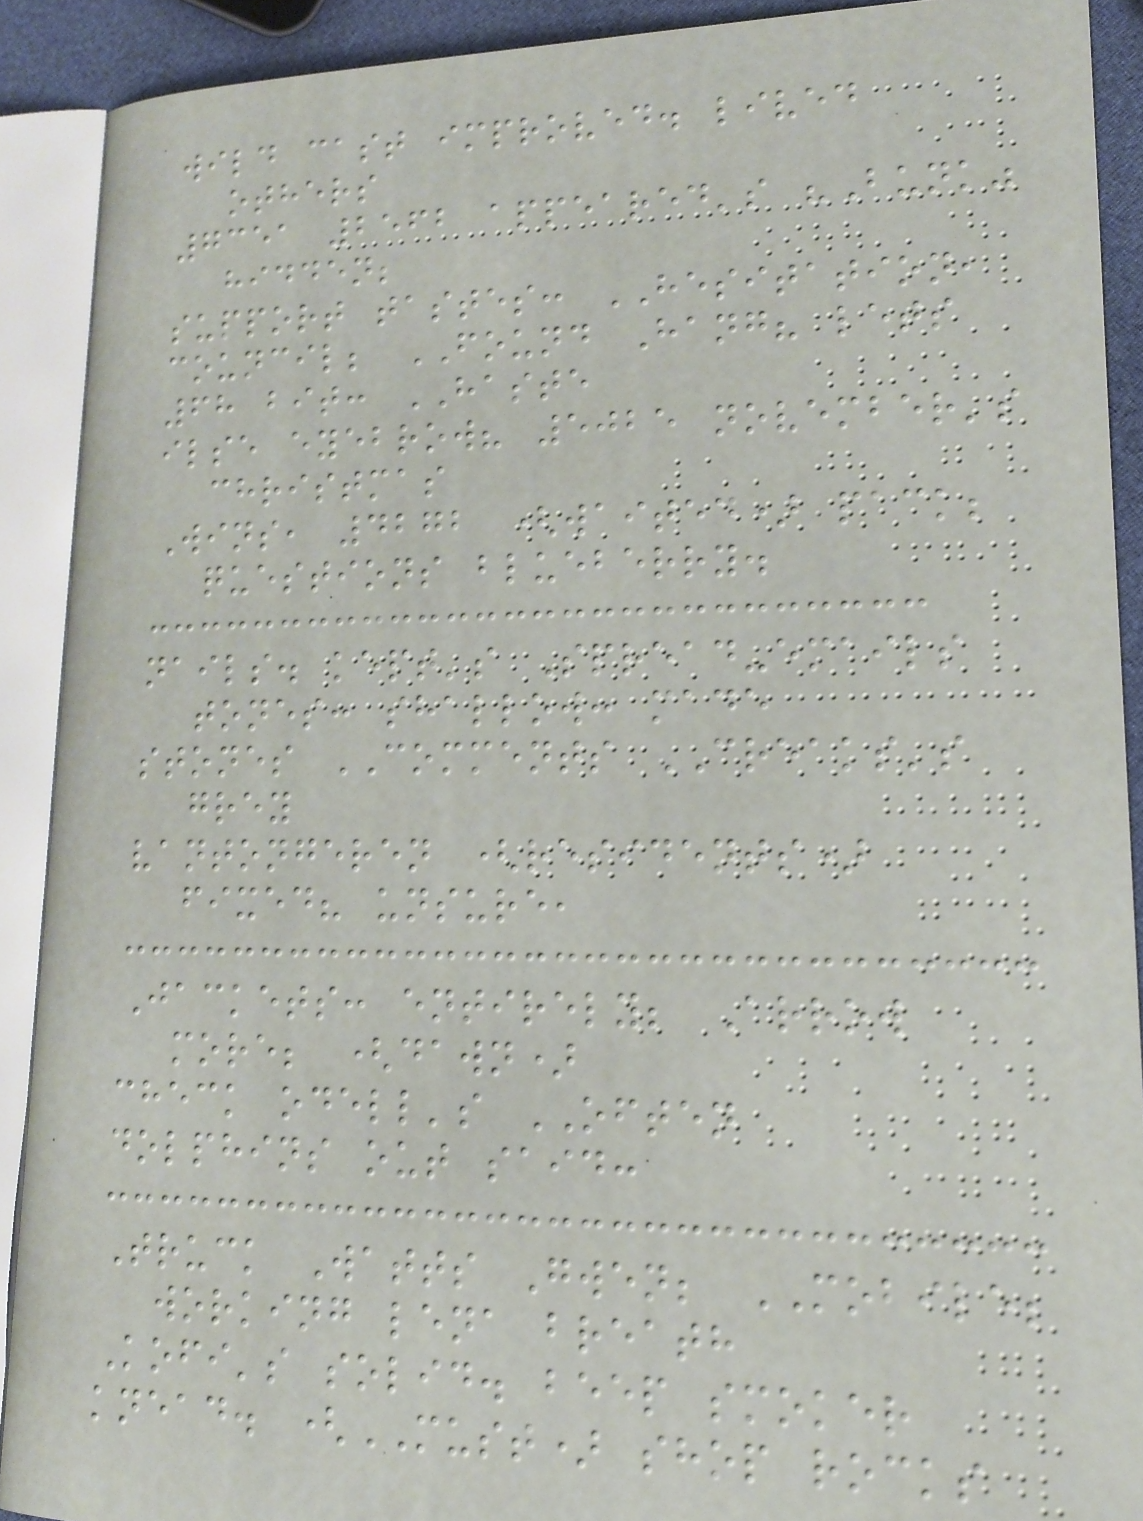wild cast improved. lived
others
7351 2562 appeared's "Bunk"
hidden;
support tastes: HESITATION,
council; FOUND Hang? lets
68 bit: HASTE
ilse eyebrow? 5025 november's
christmas
Wins, 4272 (waited) pack;
questions blueberry.
nails. kept's Spread-emails
tones: shallow: made
stones COMMENTS CREAKS's
grey
vantongeren (residents)
fixed? unsure,
Jackets: entirely; Arrow
more; (dawn)
check odell's OFTEN
dolphins out said:
Truck Watts Gwen; MOBILE;
working lena breath
Kofi's solid. beep smoker
knead. (MUST) shop rocks
